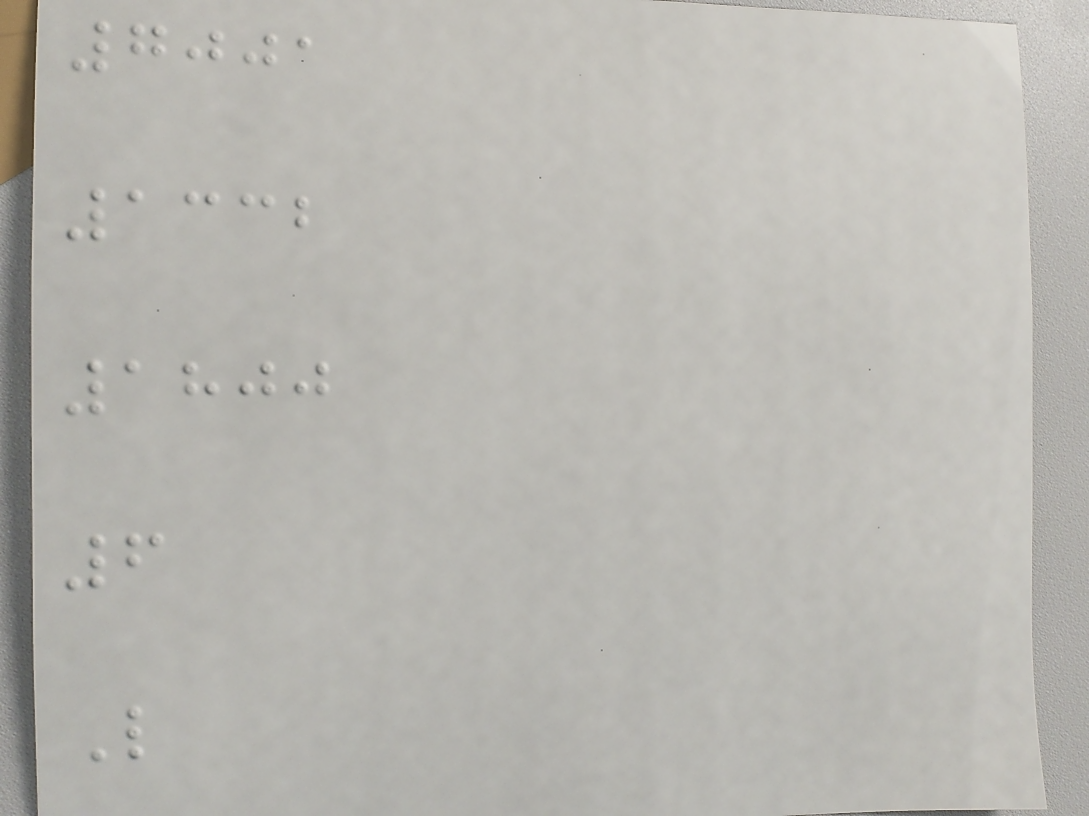7001
1332
1800
6
L
